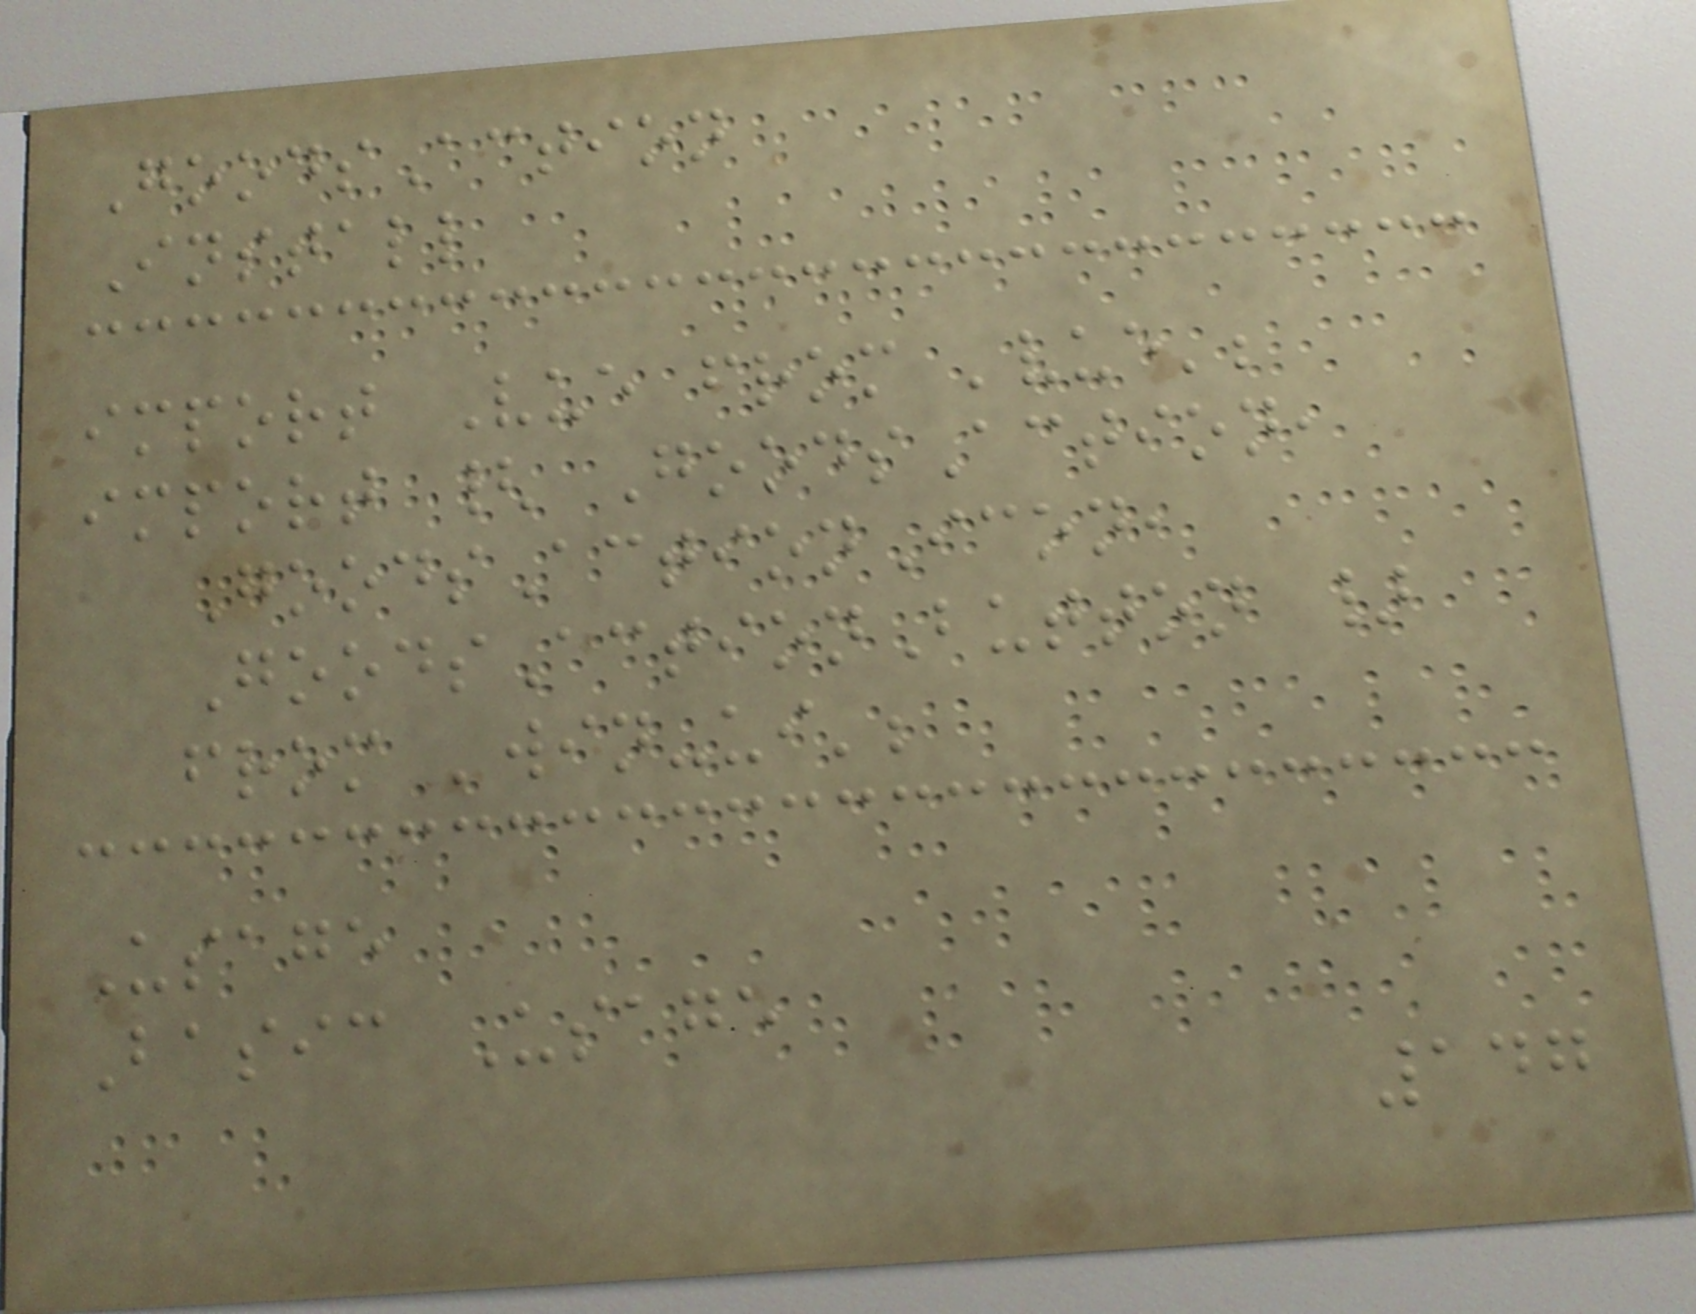GoodsAction
Install
import Vue from 'vue';
import { GoodsAction,
GoodsActionIcon,
GoodsActionButton }
from 'win-ui';
Usage
Basic Usage
147
